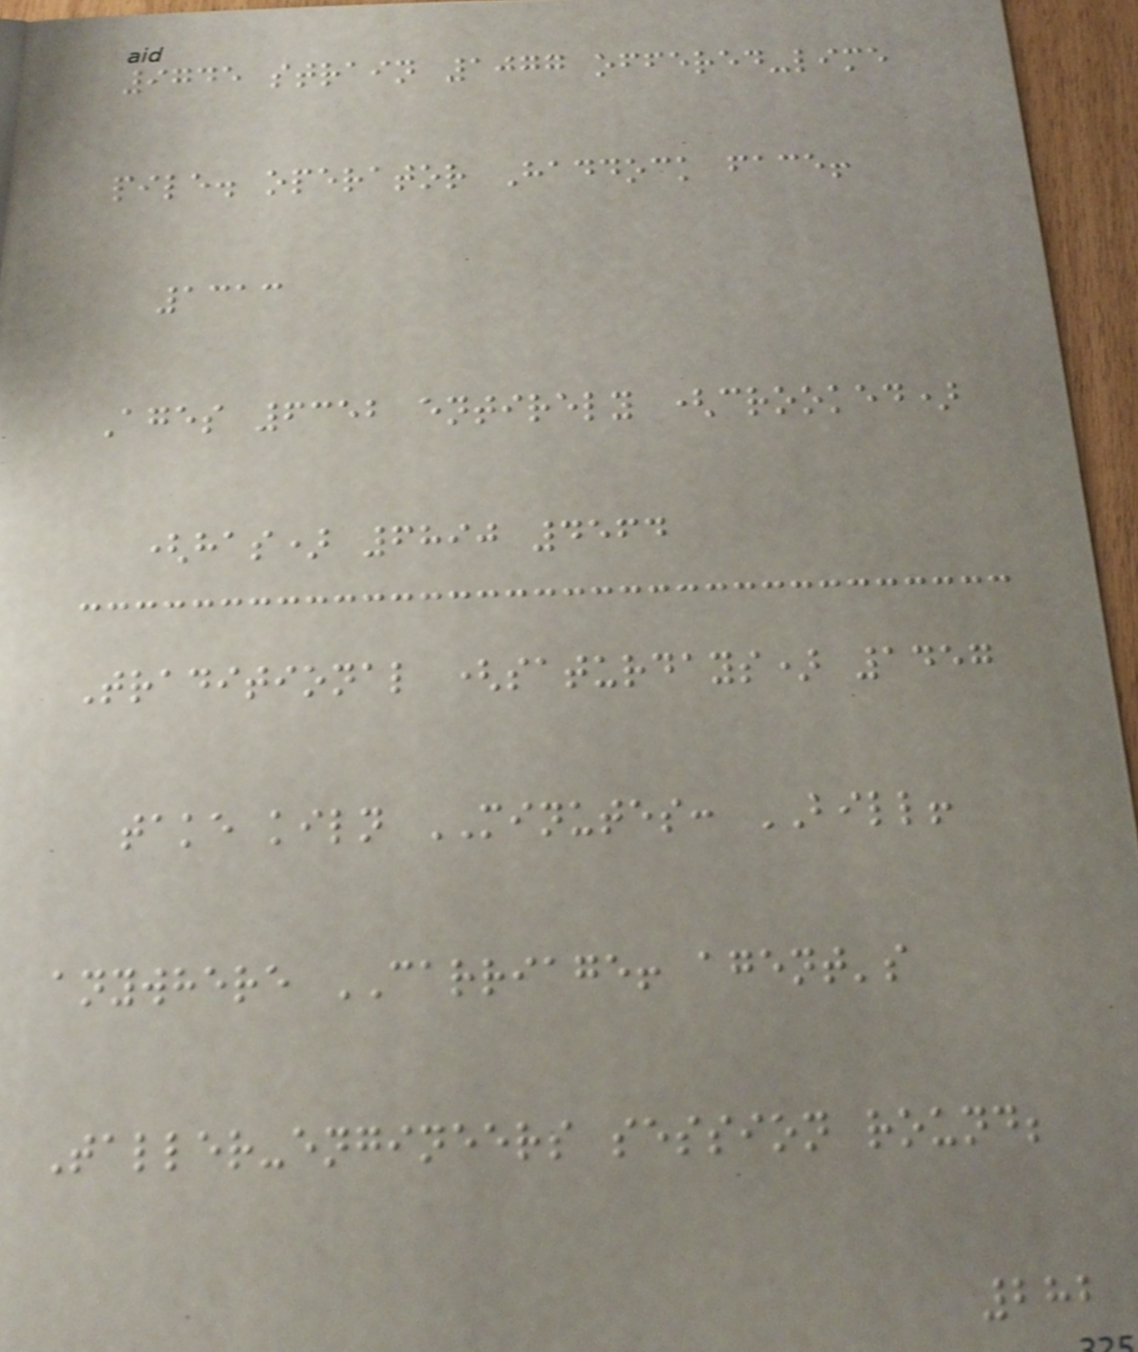9745 strain 1077 offered-lime
pile. operator Haddock face!
1313
Ages 6352 entirely (crooked)
(has) 6890 4564
Traditional (saturdays) 1457
take kiln MINUTES: BILL!
anywhere CARRIAGE! agent's
Taller-engineers session round;
282
